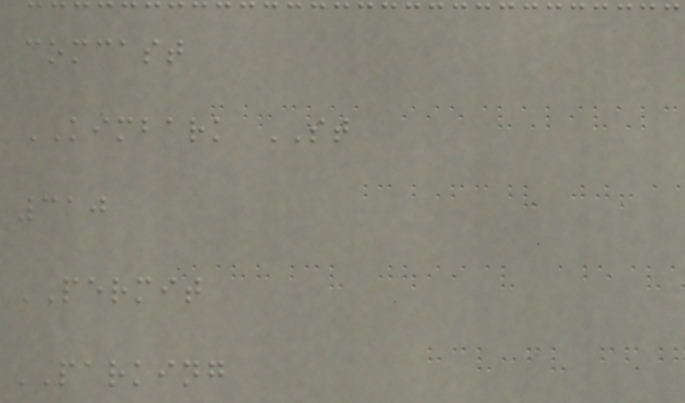comcast
KIMBARK ST
310
PERMIT
PARKING
